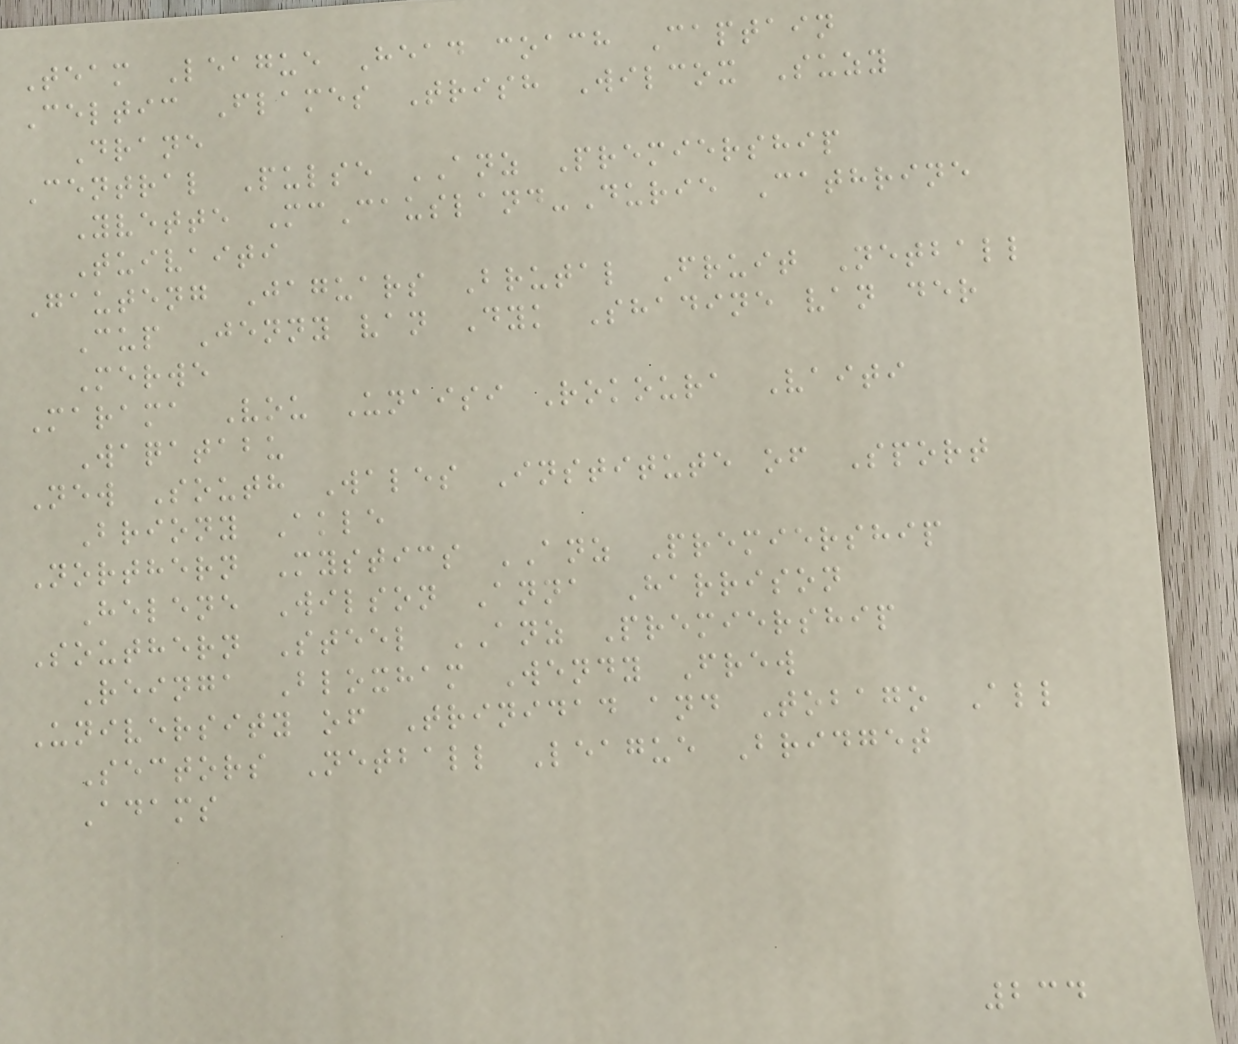Team League Head coach Captain
Celtic Flames Trish Wilcox Suzy
Drane
Central Pulse ANZ Premiership
Yvette McCausland-Durie Cathrine
Tuivaiti
Gauteng Jaguars Brutal Fruit Netball
Cup Jenny van Dyk Shadine van der
Merwe
Marama Vou Unaisi Rokoura Vaiti
Waqatabu
New South Wales Institute of Sport
Briony Akle
Northern Mystics ANZ Premiership
Helene Wilson Anna Harrison
Southern Steel ANZ Premiership
Reinga Bloxham Wendy Frew
University of Trinidad and Tobago All
Sectors Netball League Bridget
Adams
234
